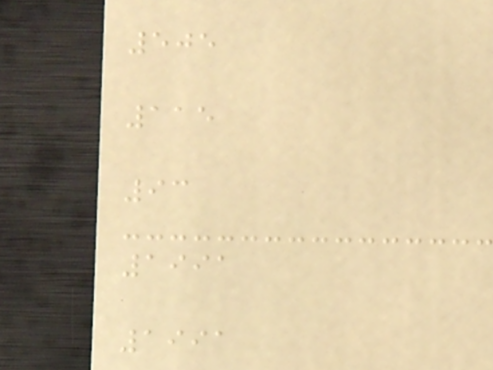505
115
93
1991
1991
